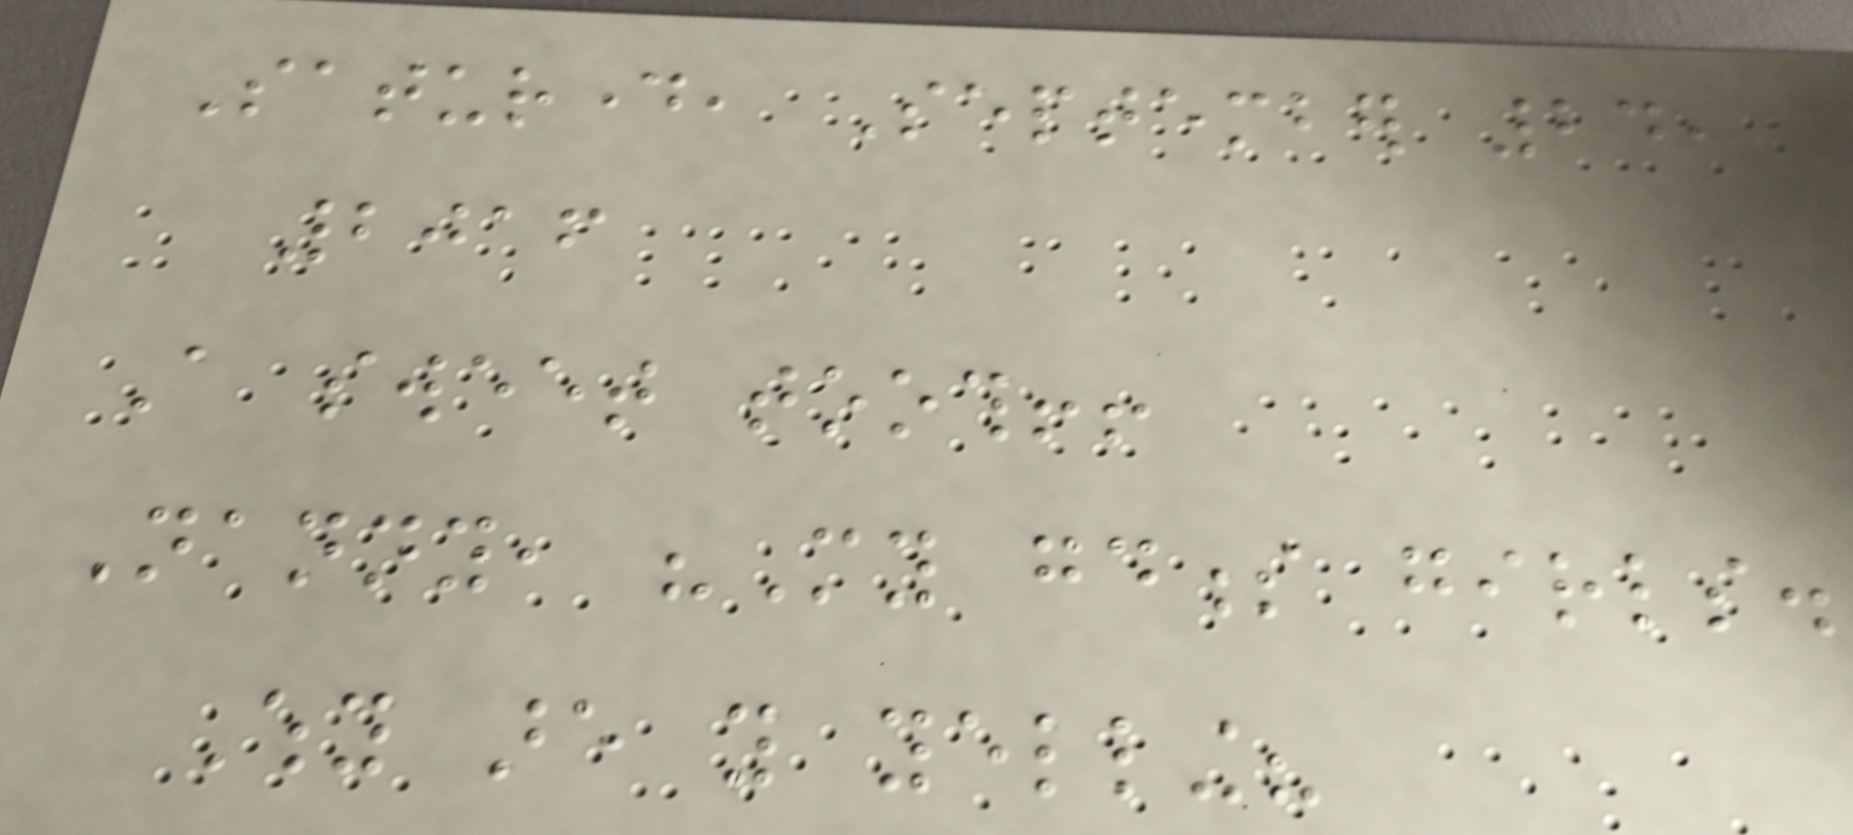Saturday, September 24,
2016
A sweet tooth!!
Nanny, "My goodness girls.
Why are you yelling?
